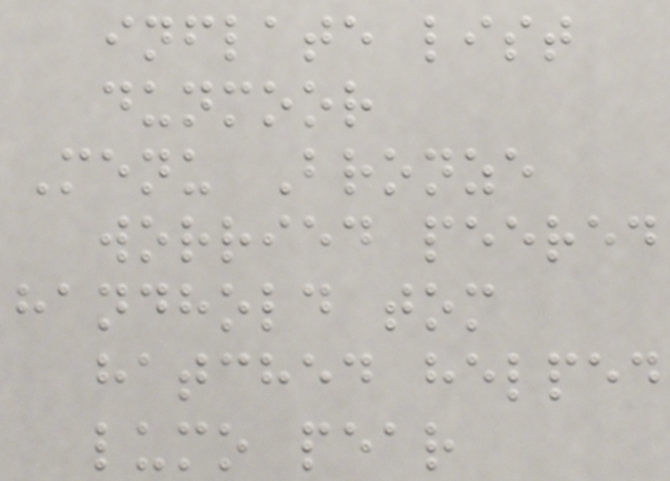inflate list
dunmoor
Menu Bronze
worried peered
handhold tom
hatched helped
lumo pear
